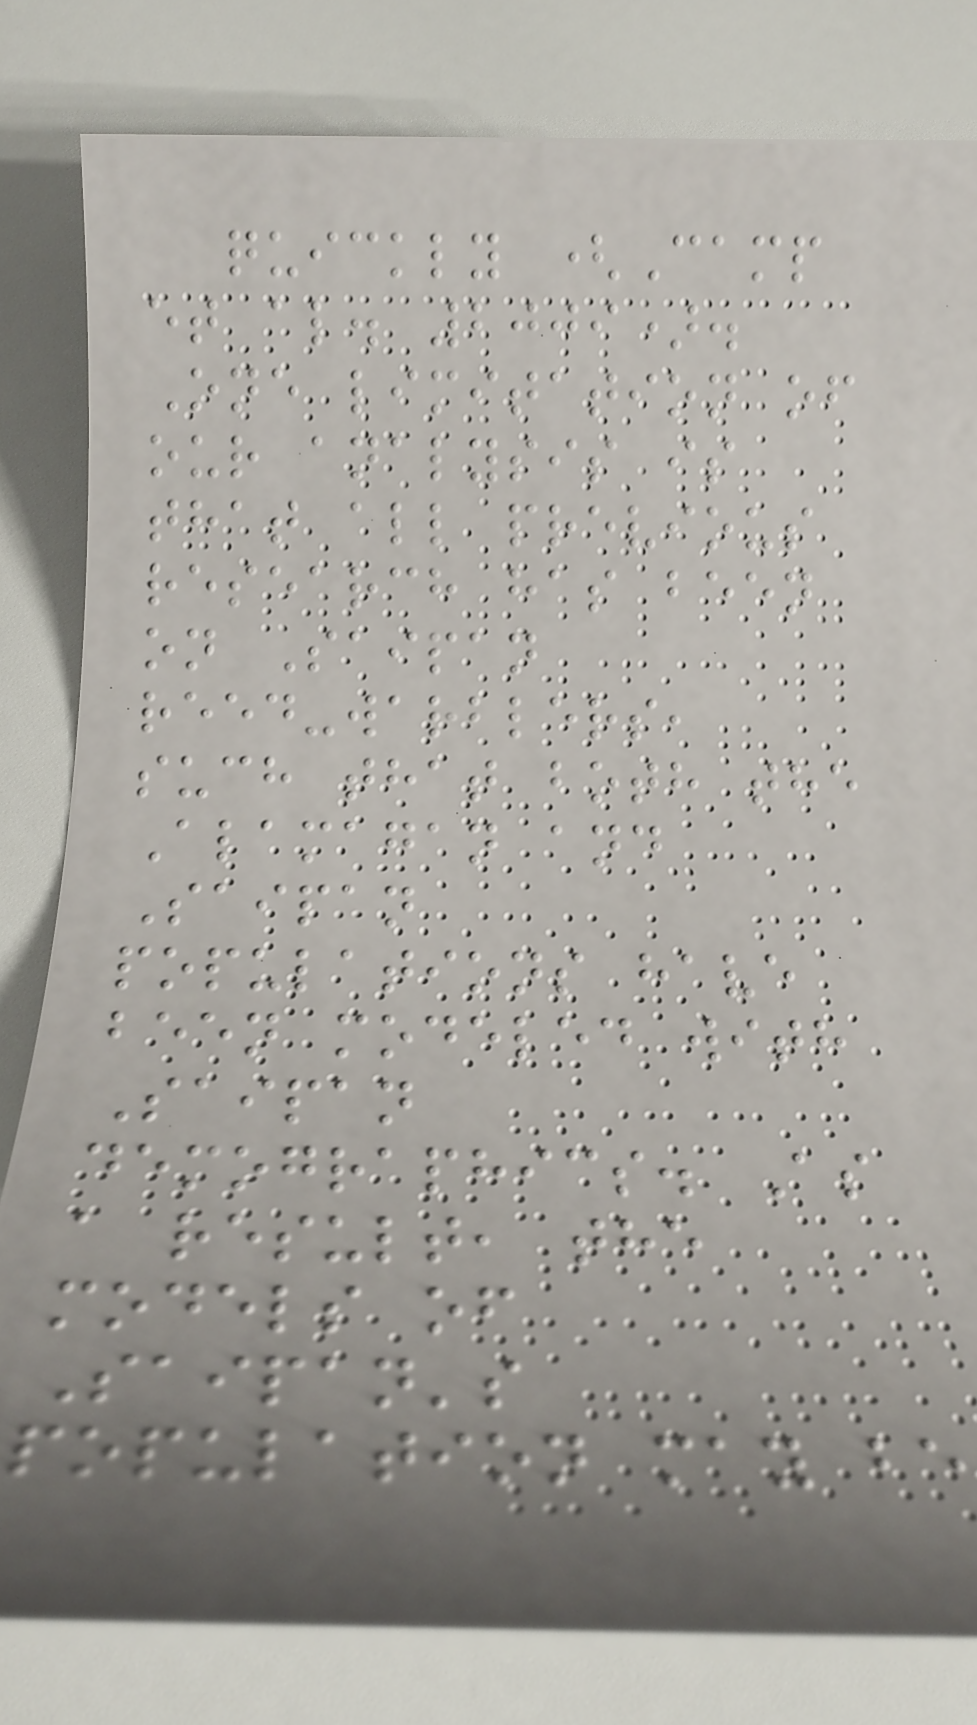quickly (Camp
et al. 2009).
One limitation of
our analysis is
that all previous
research has been
on Saipan
reed-warblers,
such that both the
Alamagan and
Saipan
populations have
been modeled with
Saipan
demographics. As
a result, the
models of
Saipan's
population may be
